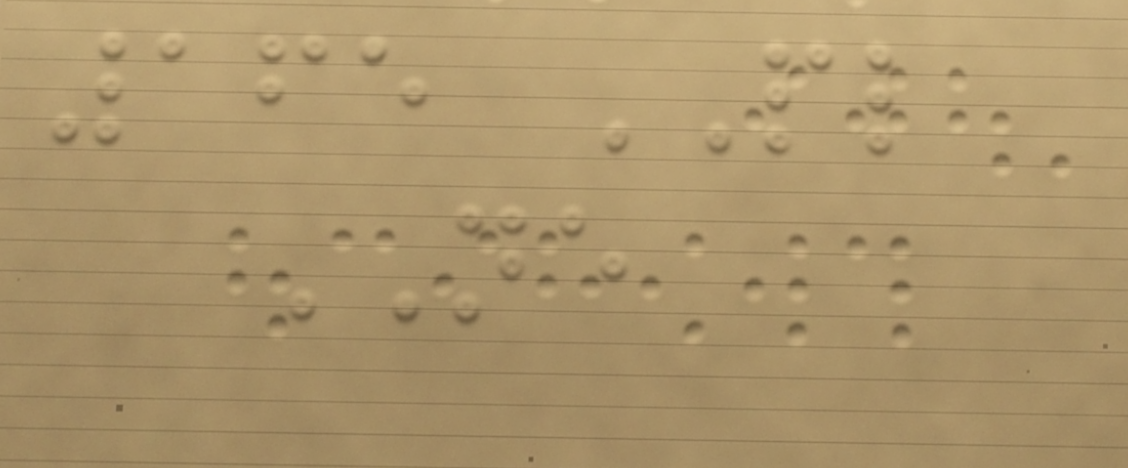165 PL
NE
